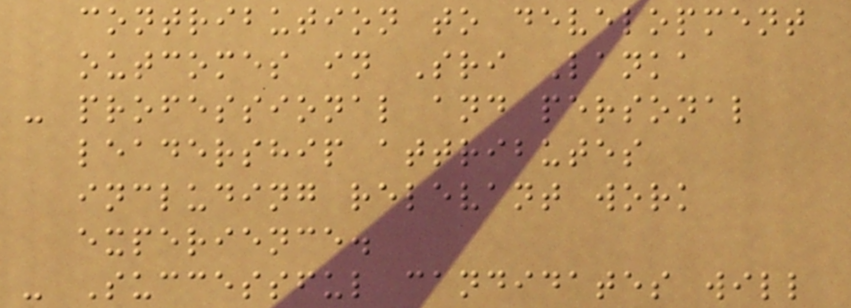contribution to development
outcomes in Sri Lanka
- professional and personal
leadership attributes
including relevant work
experience.
- Successful candidates will
